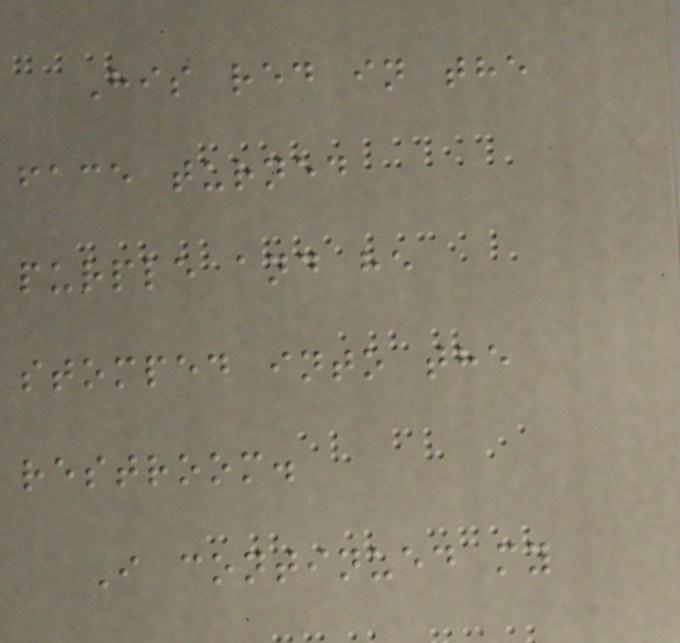His red in the
face turned
purple and he
stomped into the
restroom.
I continued my
